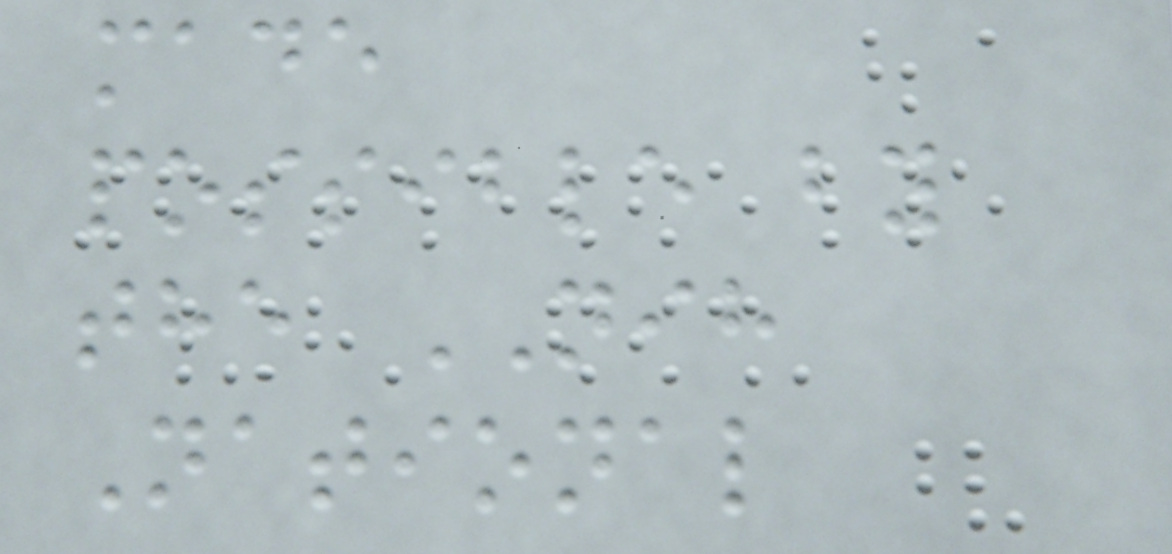made
possible by
the NIH
National
